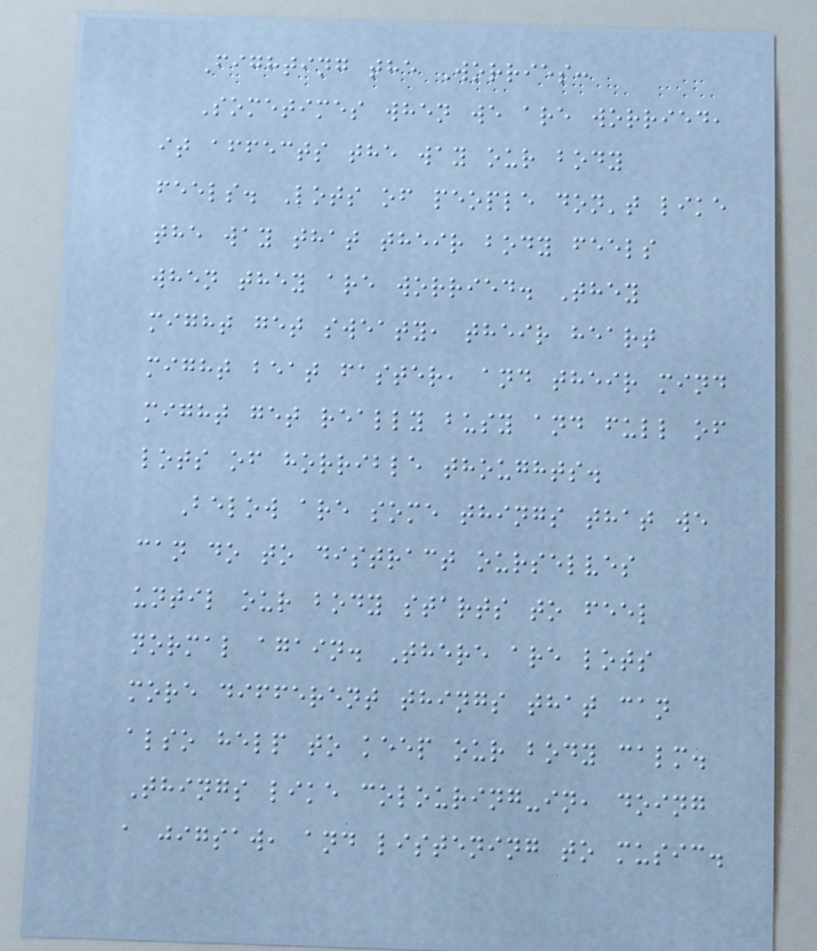Fighting the Worries:
Sometimes when we are worried,
it affects the way our body
feels. Lots of people don't like
the way that their body feels
when they are worried. They
might get sweaty, their heart
might beat faster, and their mind
might get really busy and full of
lots of horrible thoughts.
Below are some things that we
can do to distract ourselves
until our body starts to feel
normal again. There are lots
more different things that can
also help to keep our body calm.
Things like colouring-in, doing
a jigsaw, and listening to music.
